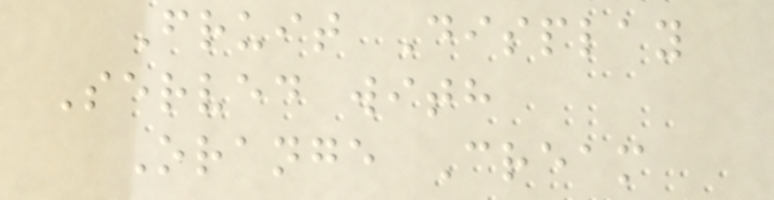Fruit Display
Served with
Orange Cream
